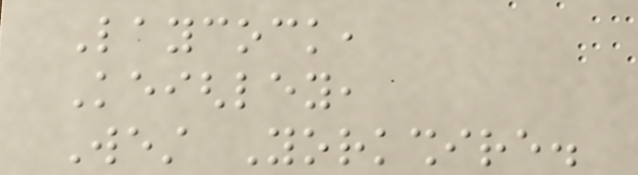Laycock,
Keighley,
West Yorkshire.
